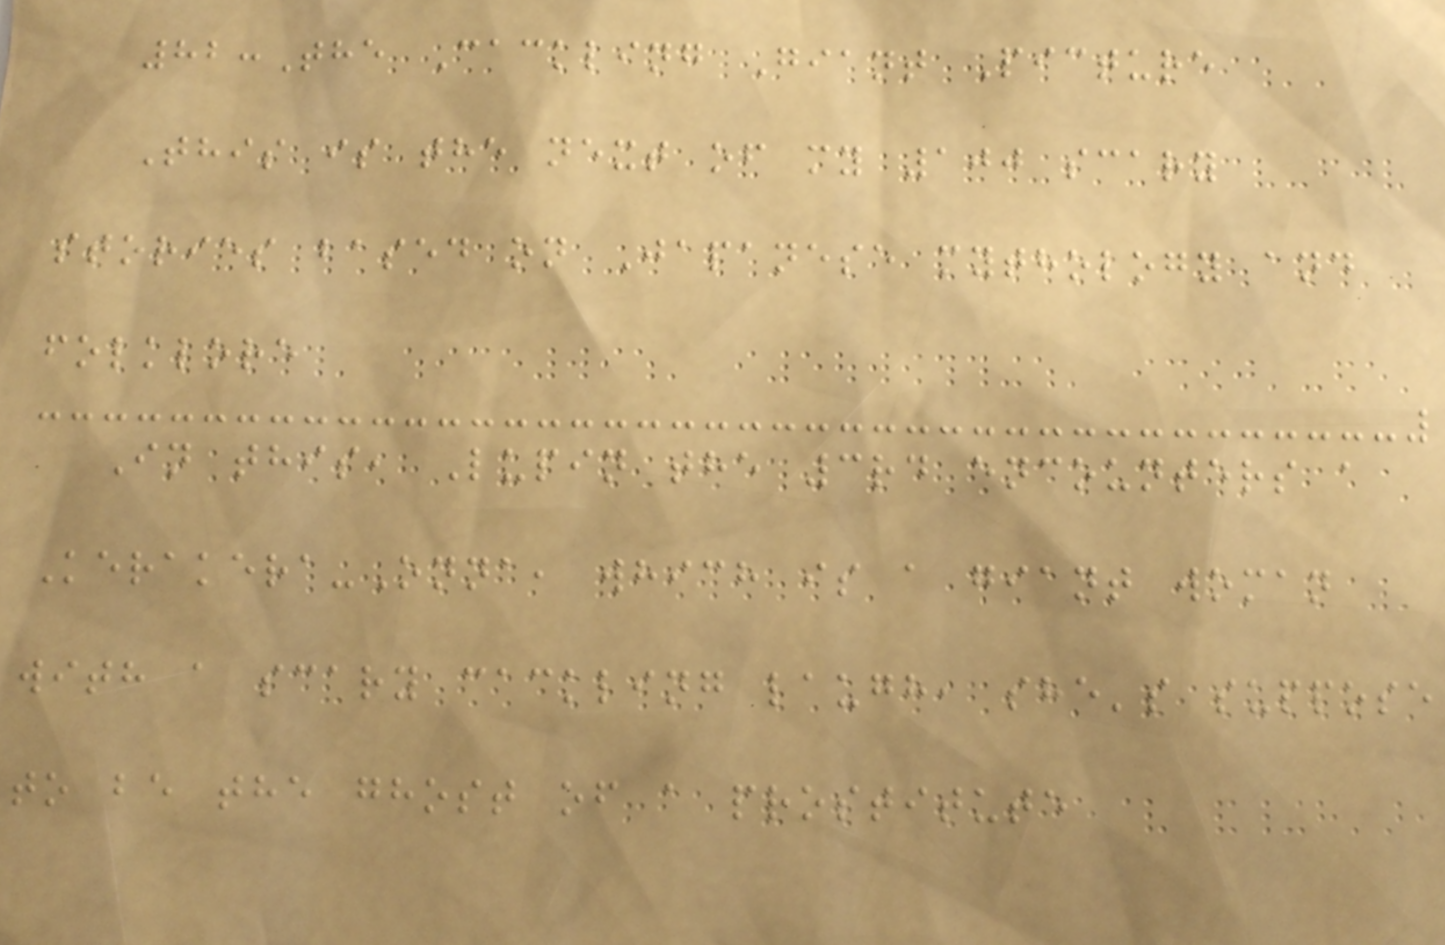82:The Cackling Giant Picture
This is the next of my 100 scary
stories based on Japanese mythology and
folklore
In this, Lupin the 3rd encounters a
Kerakera-Onna, which is a giant woman
with a scary cackling laugh, she's suppose
to be the ghost of a prostitute
